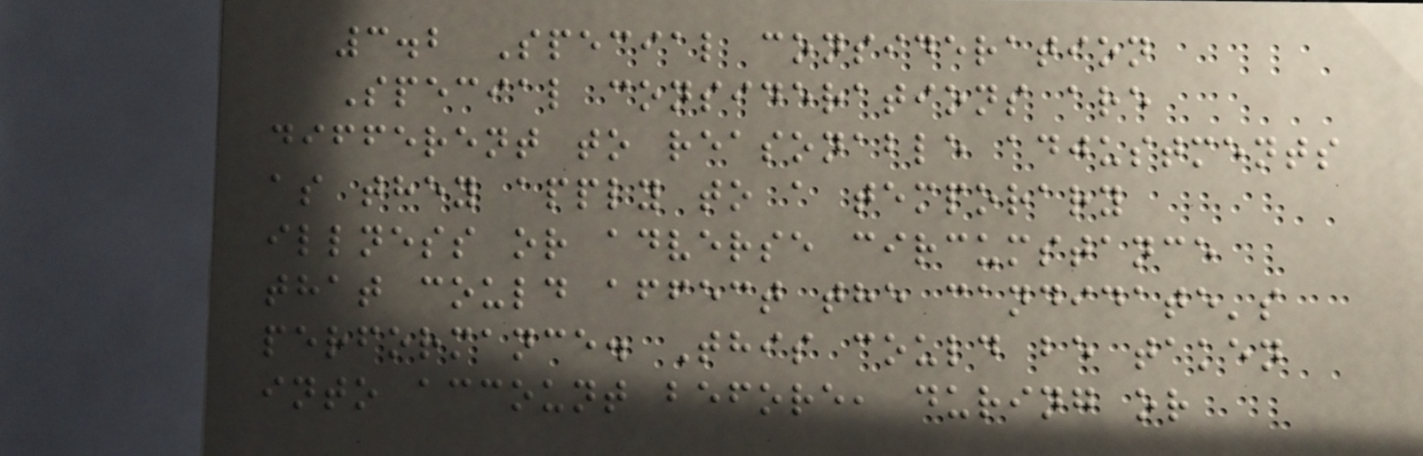3.2 Special consideration
Special considerations are
different to reasonable adjustments
as they apply to a temporary
illness or adverse circumstance
that could affect the candidate's
performance. This could be taken
into account before, during or
